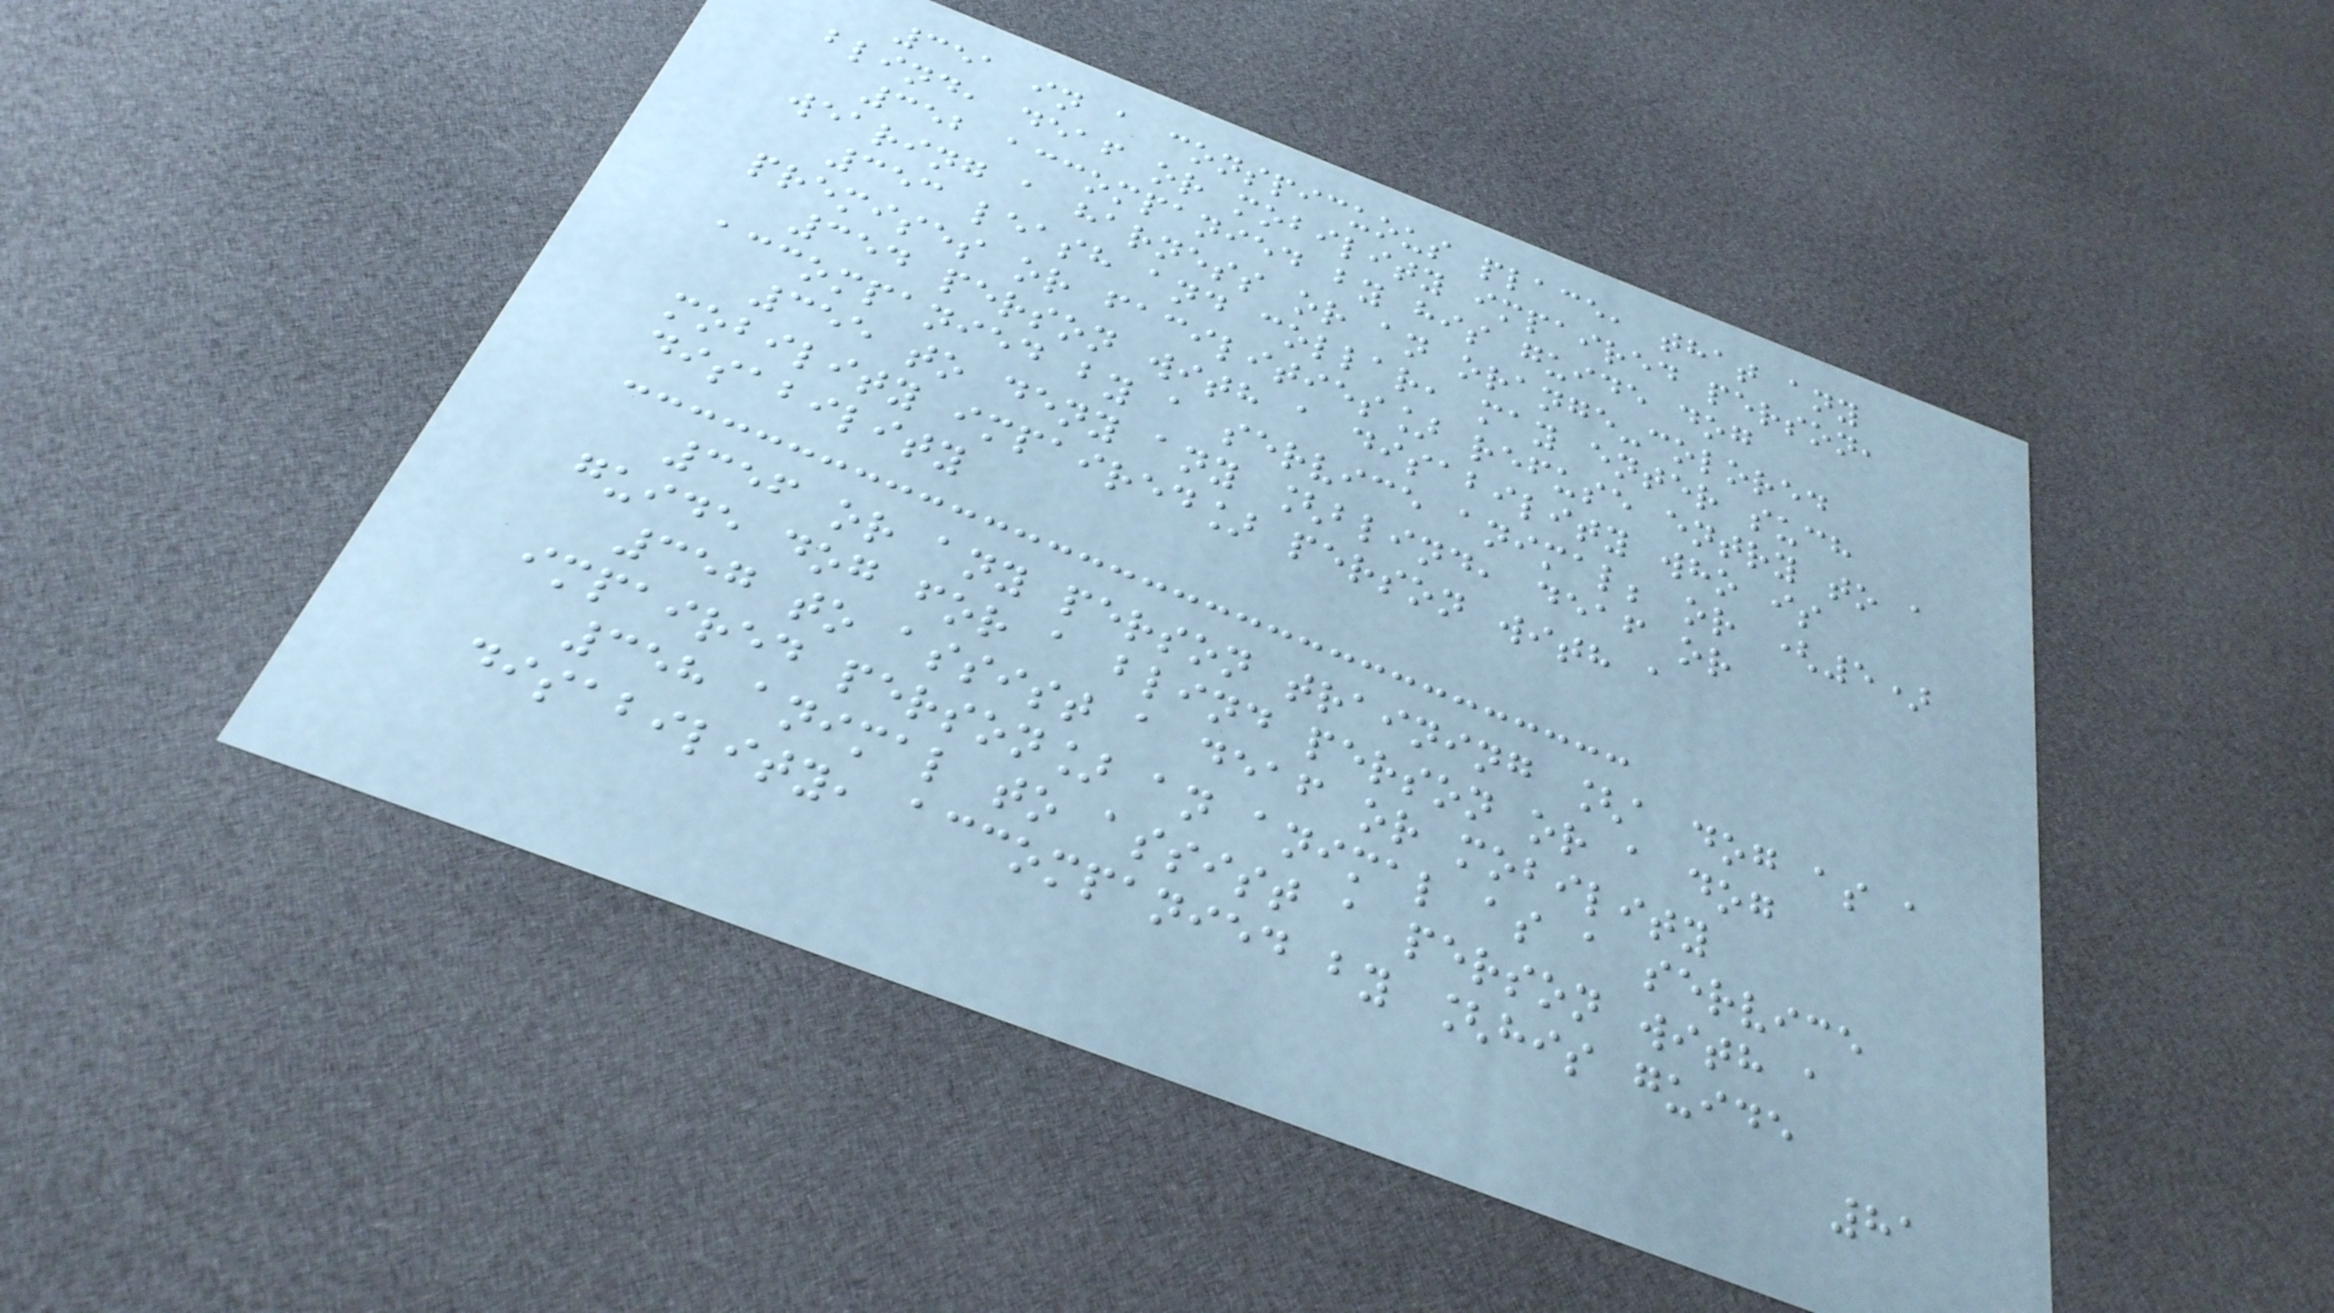351 in a conspicuous place, that any
blind, deaf or mobility impaired person,
352 accompanied by his guide dog
wearing a harness or an orange-colored
353 leash and collar, may enter such
premises or facilities] refuse entry to a
354 person with a disability who is
accompanied by a service animal; or (5)
355 to deny any [blind, deaf or
mobility impaired] person with a
disability
356 or any person training [a dog as a
guide dog for a blind person or a dog
357 to assist a deaf or mobility
impaired person] an animal as a service
358 animal to assist a person with a
disability, accompanied by [his guide
81
